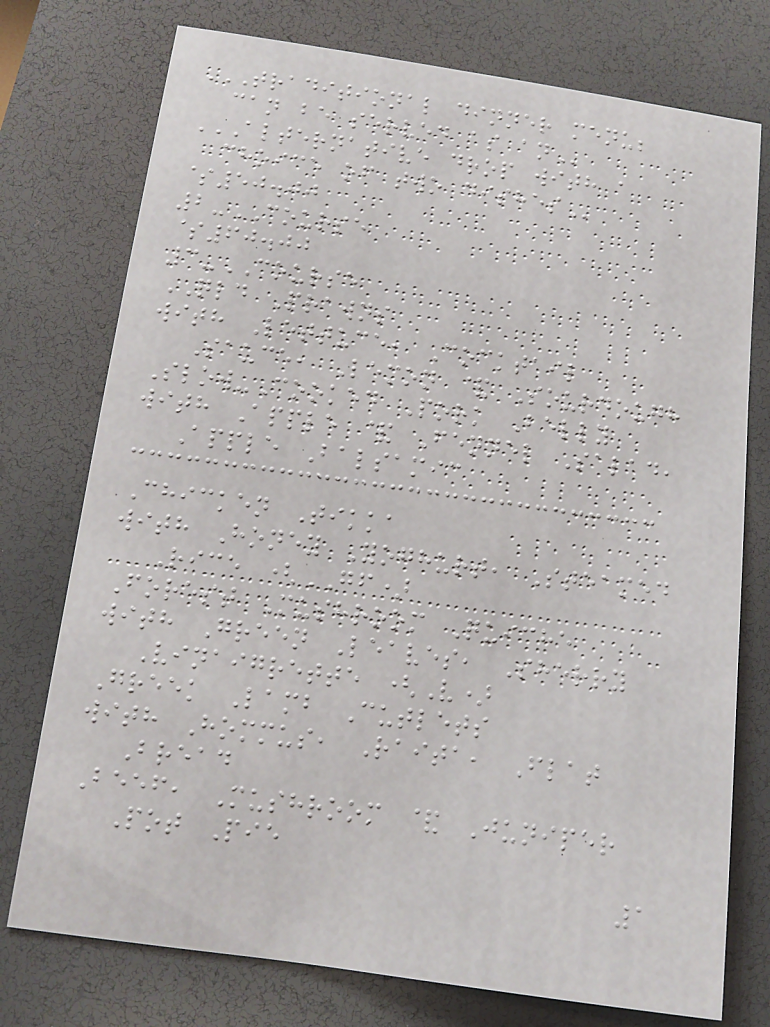TRADITIONAL DINNER MENU;
CAN BE SERVED AS AN
ALTERNATIVE DROP WITH A
CHOICE OF TWO DISHES
$50.00
2-COURSE
$60.00
3-COURSE
QLD Prawns
with Lettuce, Cocktail
Sauce, Lemon & Sourdough
Slow-Cooked Pork Belly
with Apple & Fennel Salad,
Apple Balsamic
Chicken Tikka
with Honey Yoghurt, Steamed
Rice (GF)
Forest Mushroom Quiche
with Green Leaves, Sherry
Vinaigrette (V)
Greek Lamb Cutlets
with Hommus, Raita, Flat
Bread
Beef, Mushroom & Juniper
Pot Pie
1
